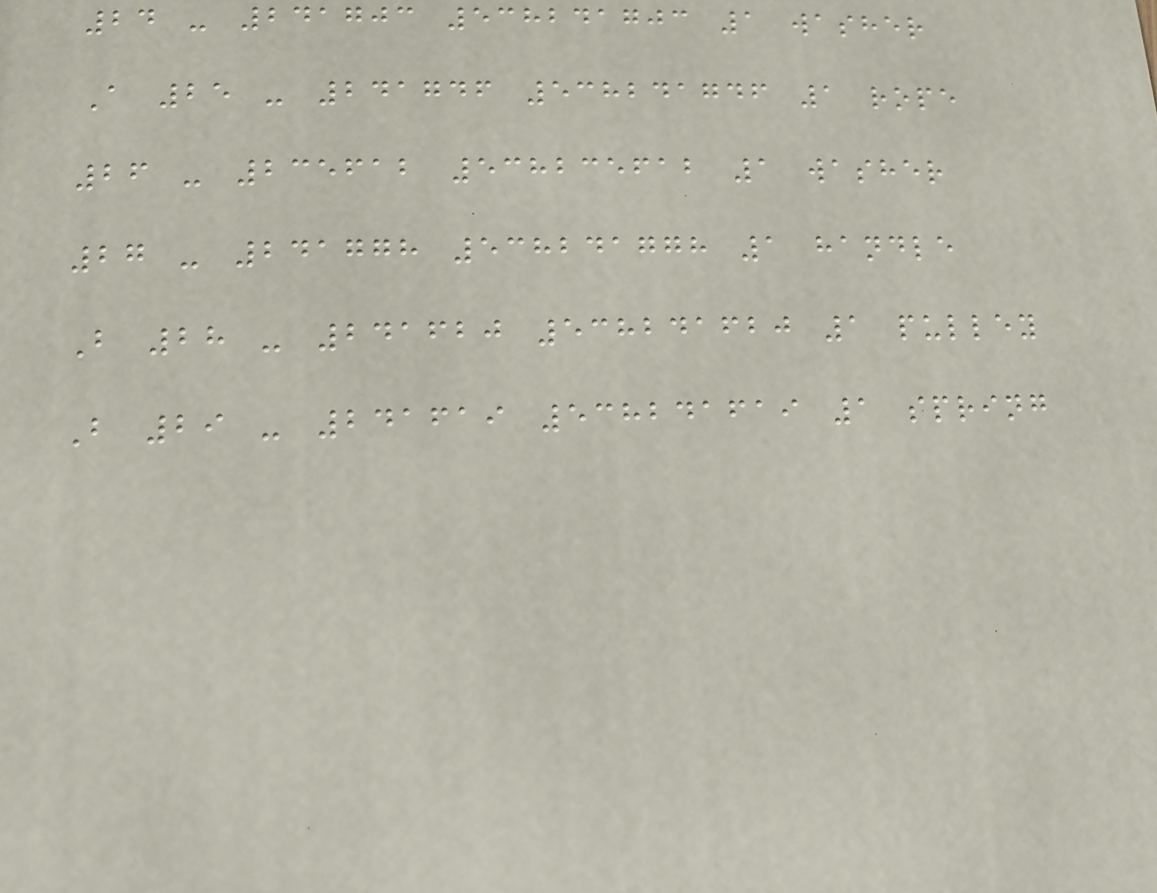24 - 241703 538241703 1 washer
A 25 - 241746 538241746 1 rope
26 - 235612 538235612 1 washer
27 - 241778 538241778 1 handle
B 28 - 241620 538241620 1 pulley
B 29 - 241619 538241619 1 spring
